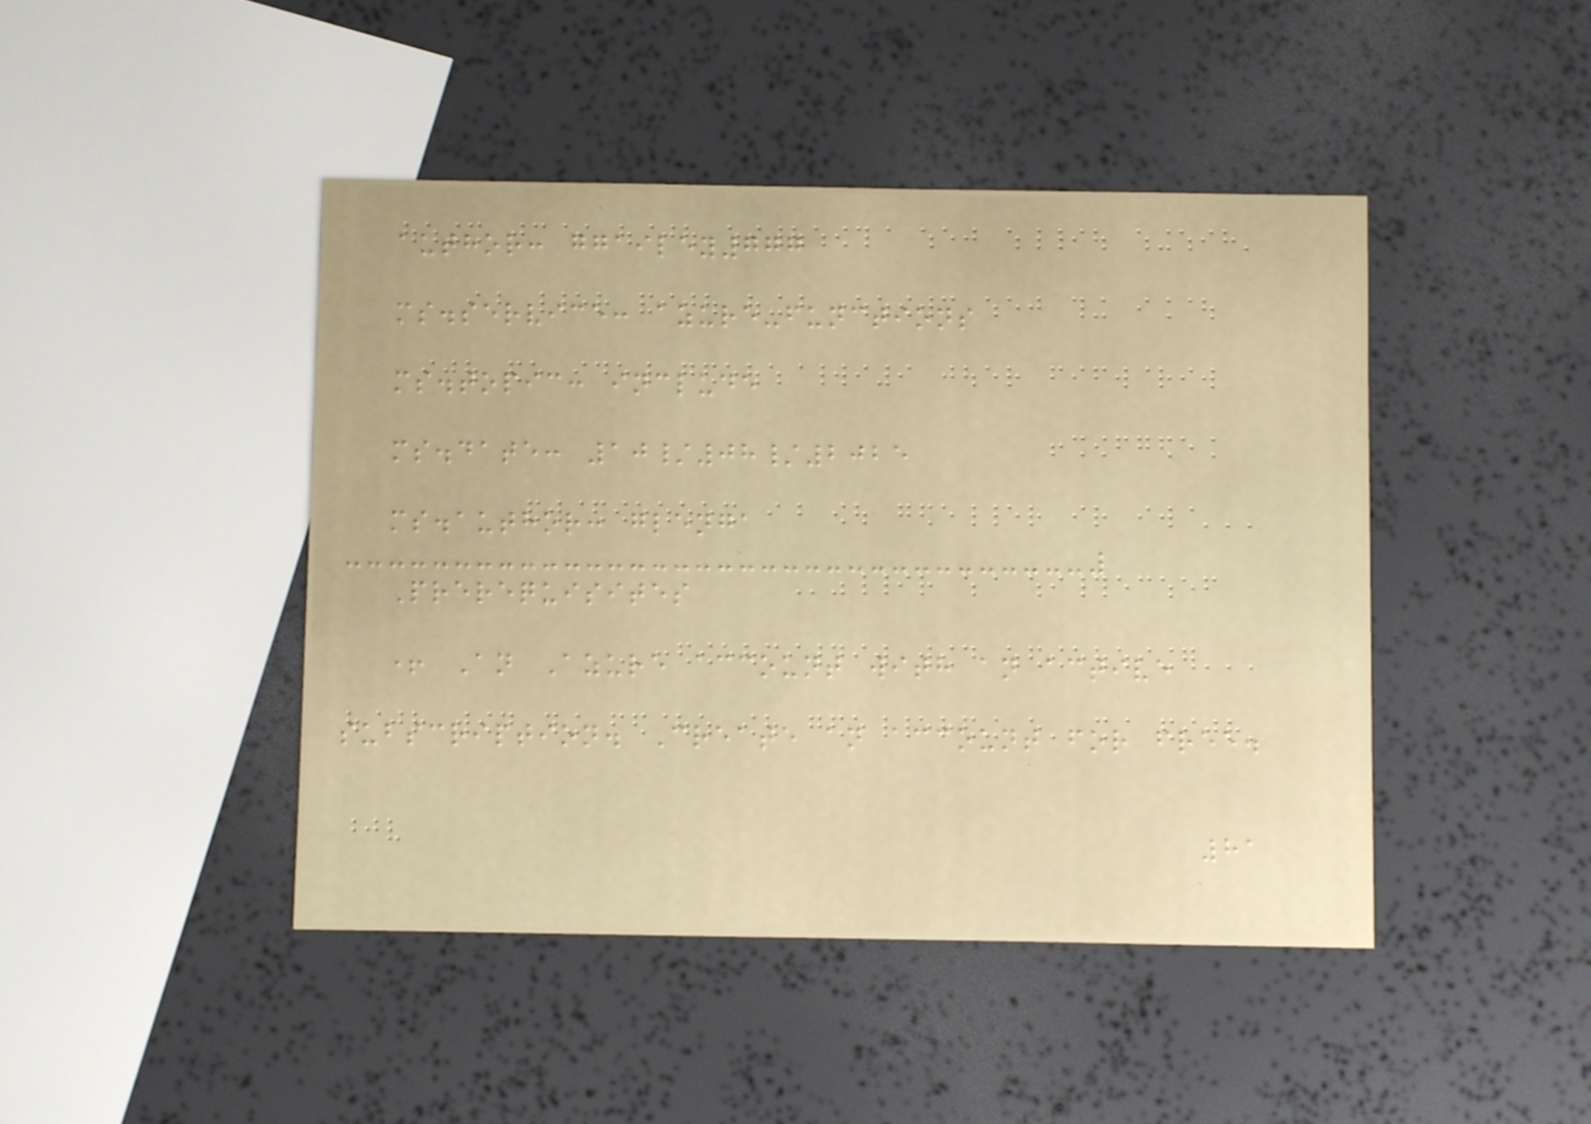author: ggailey777
ms.service: azure-functions
ms.topic: include
ms.date: 10/08/2025
ms.author: glenga
Prerequisites
+ An Azure account with an active
subscription. Create an account for free.
81
